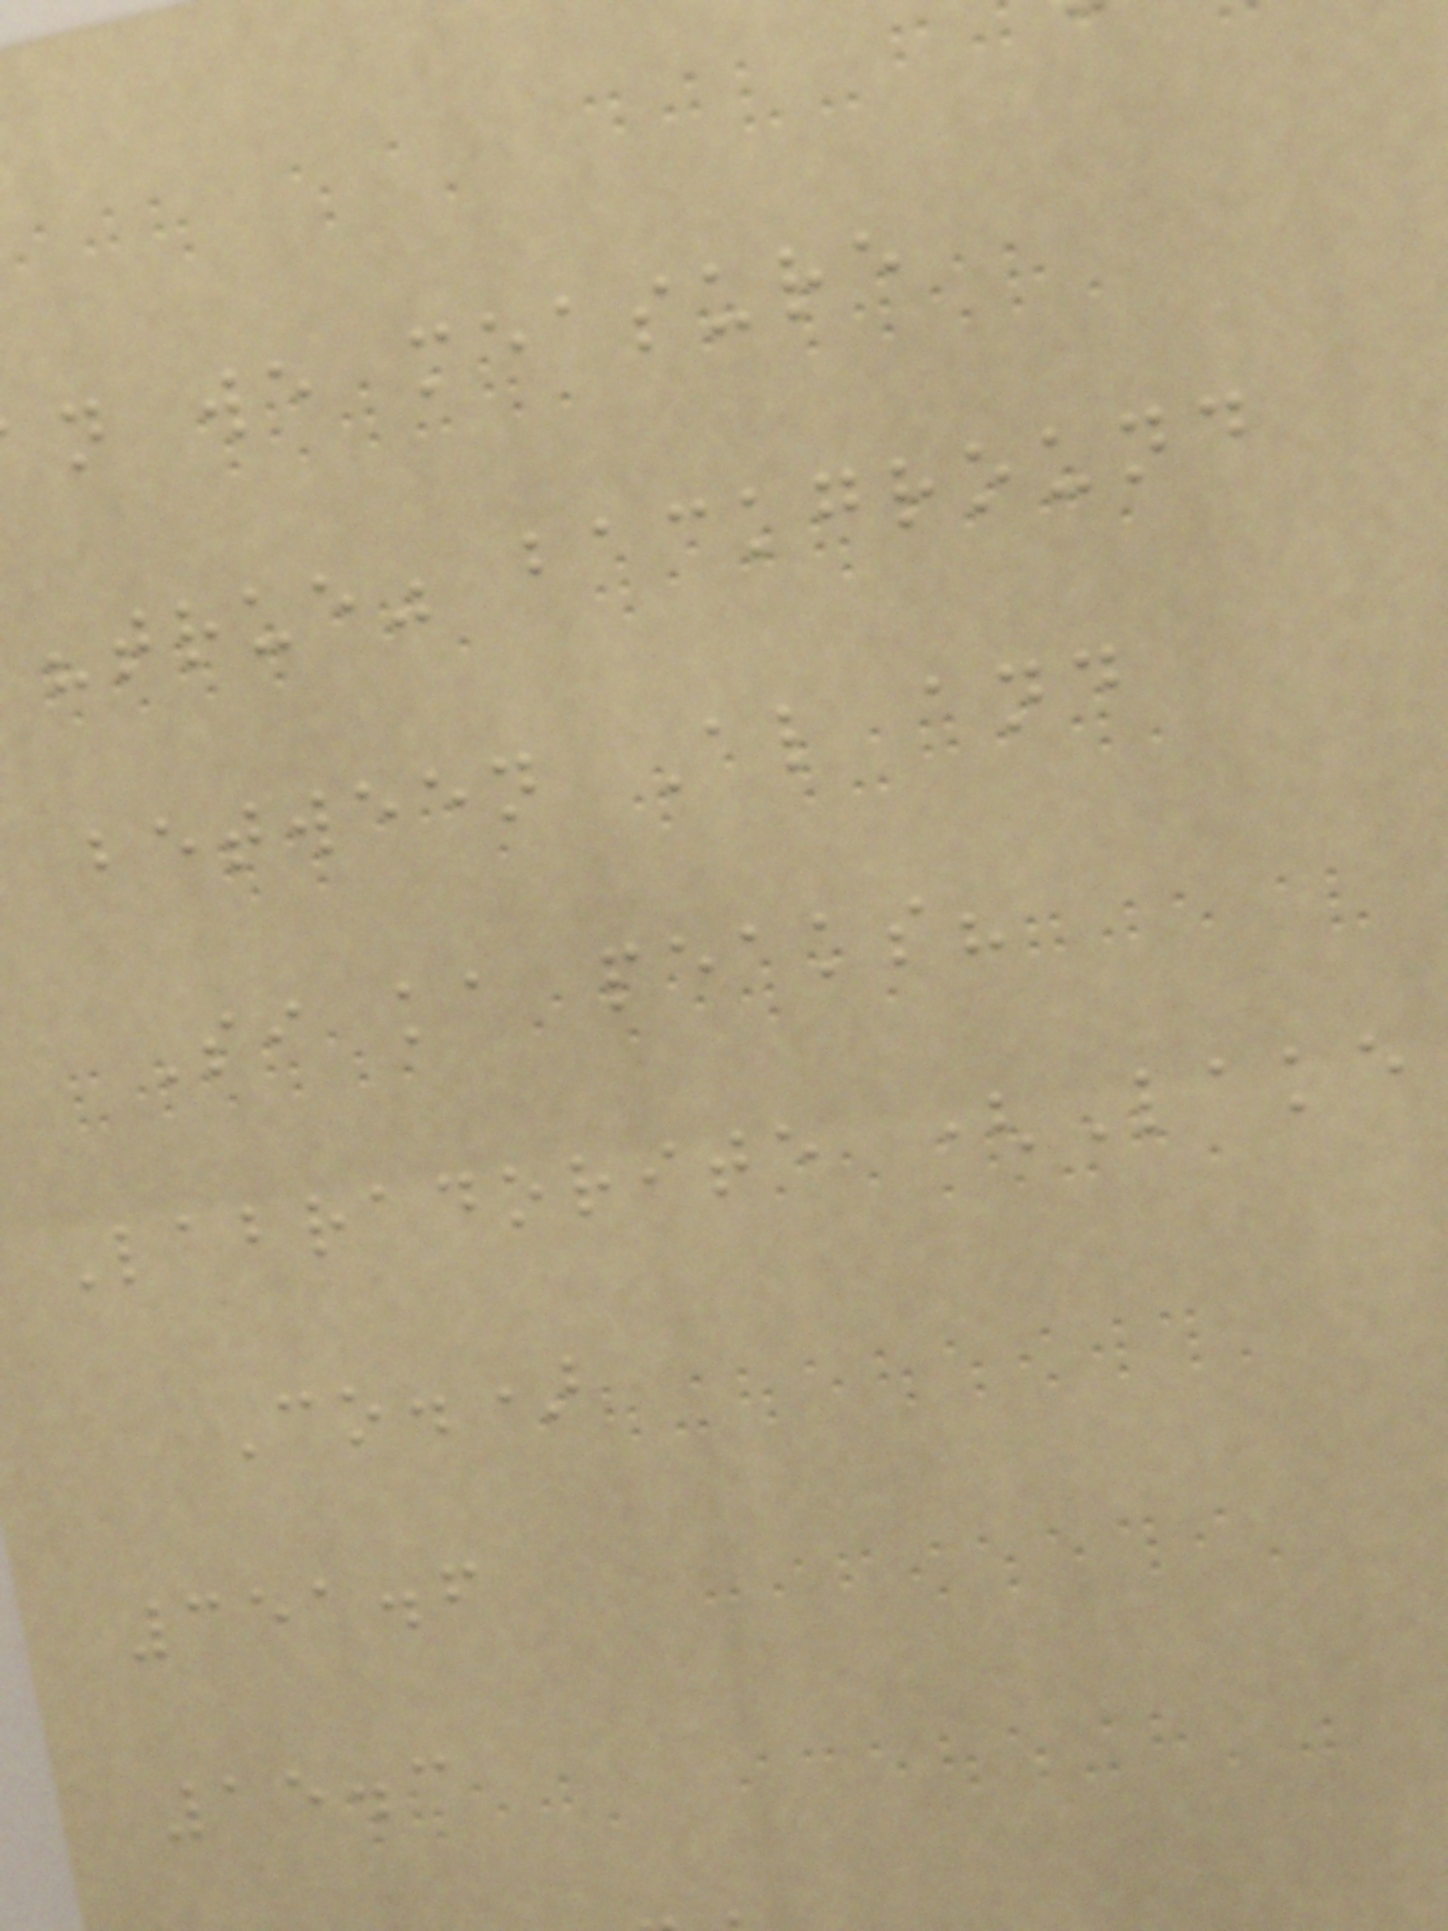n we measure
"true" background
between Al and
Si ka peaks?
Labradorite (Lake
Co.)
351.6
15.3
